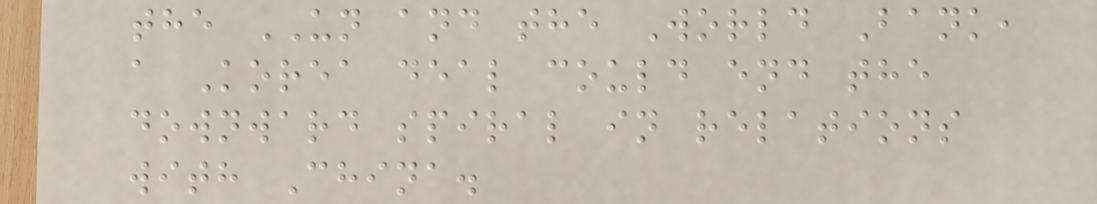the UN and the World Bank,
a Korea deal could end the
downward spiral in relations
with China.
